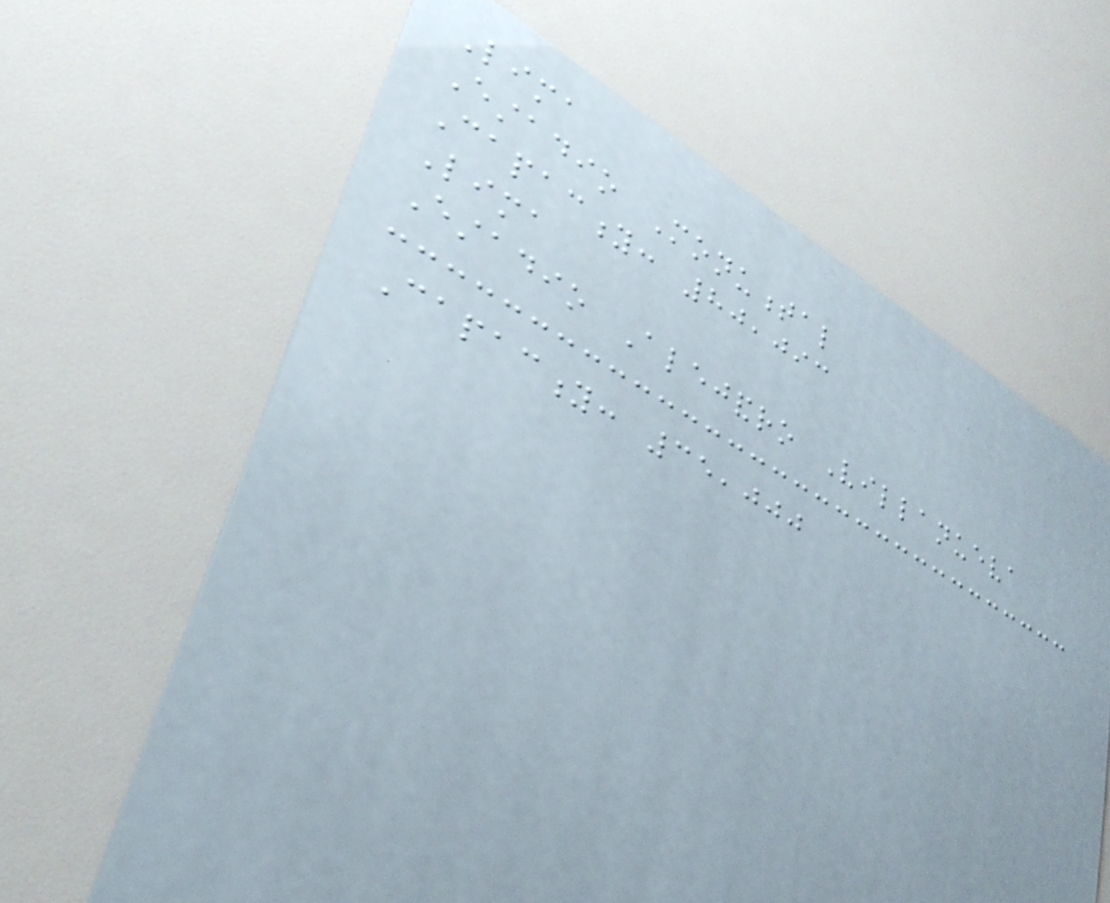Lima
Estadio Monumental
Capacity: 80,093
Lima
Estadio Alejandro Villanueva
Capacity: 35,000
